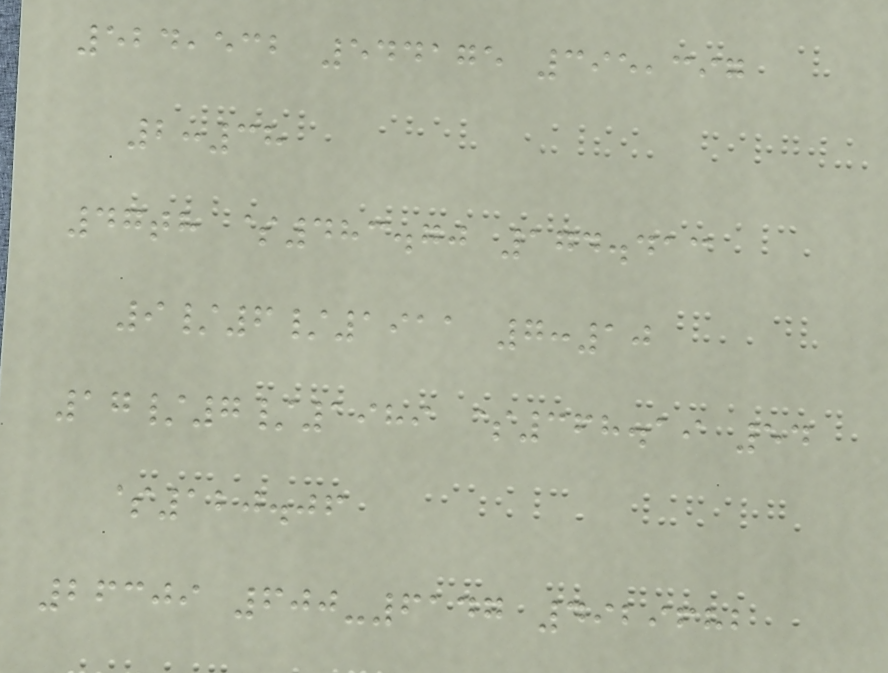524,532 544175 395,397
2:38
47th $483.70 174.413
9/6/1911 7:10
17/7/1989 $368.19 54
$120.06
26309 600-6147 4929682
